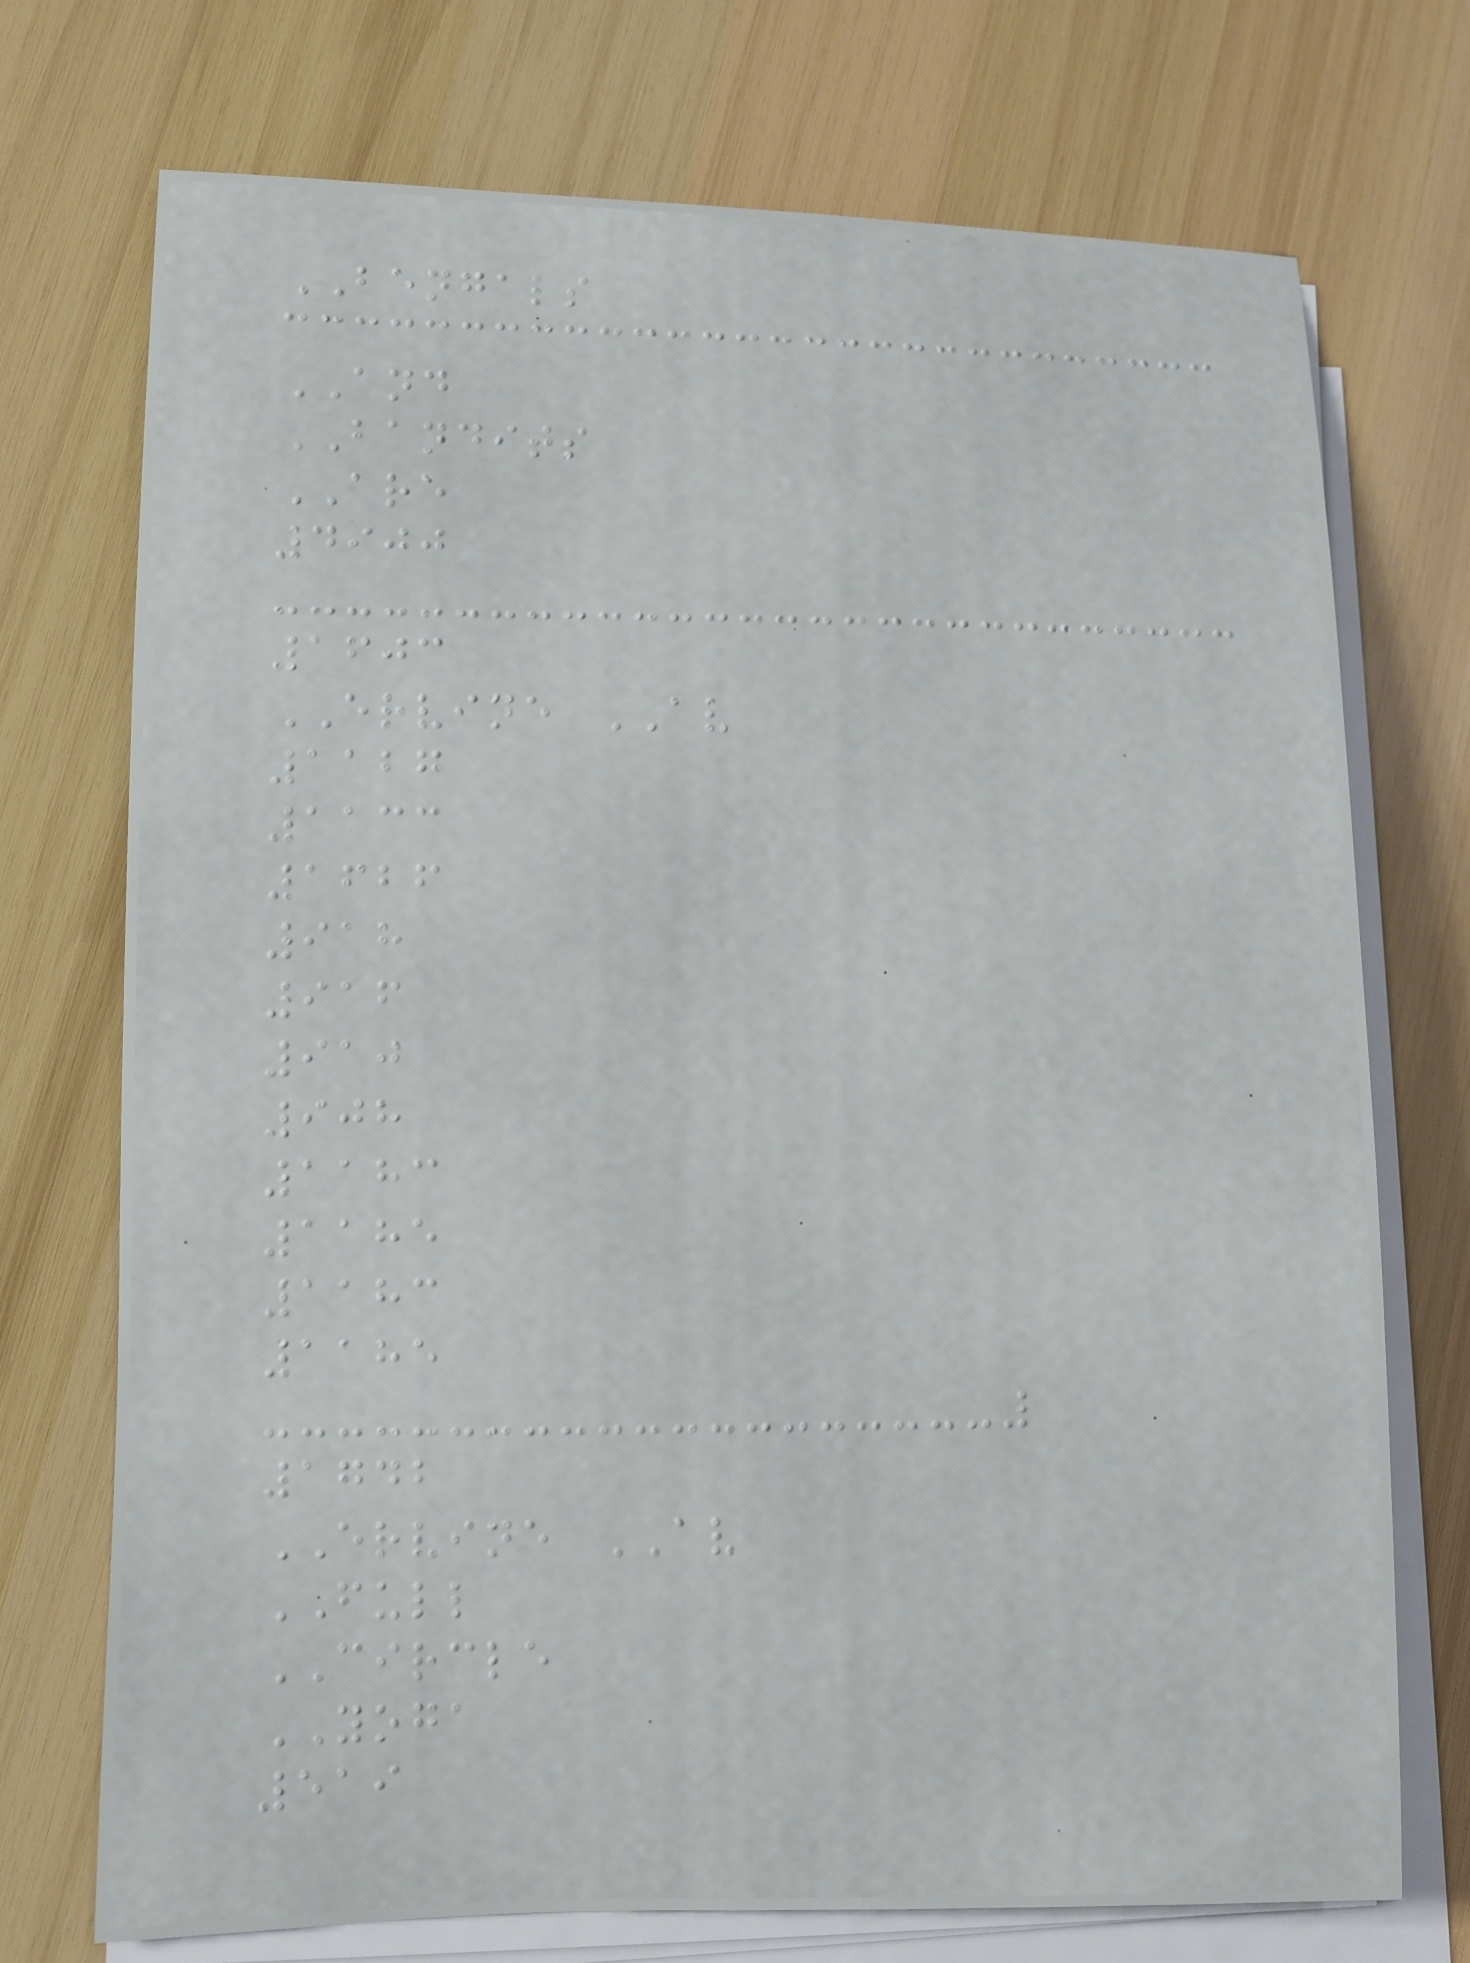BENGALS
AND
BANDITS
ARE
4900
1603
ERVINE AV
1127
1133
1626
918
916
910
908
1183
1185
1183
1185
1742
ERVINE AV
FULL
CIRCLE
YOGA
519
